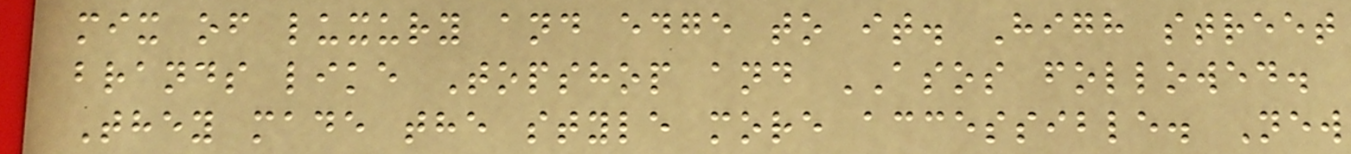mix of luxury and edge to it. High street
brands like Topshop and ASOS followed.
They made the style more accessible. New
